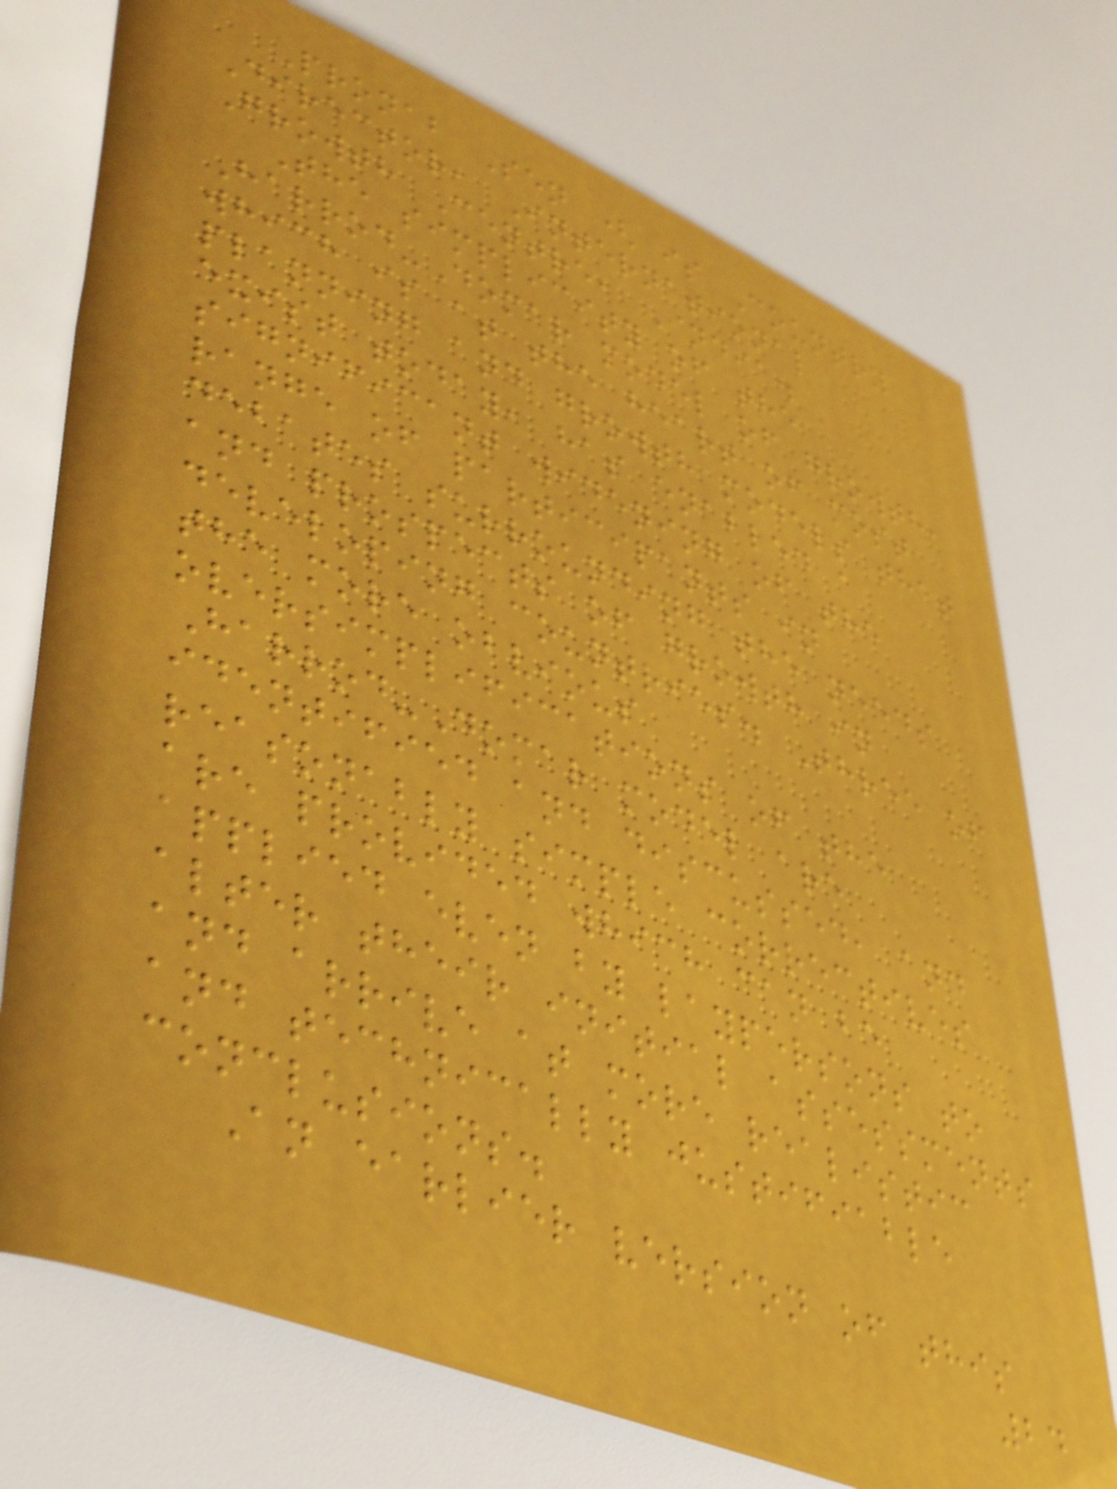Pronab Sen ( is Country
Director, International
Growth Centre, India.
The simplicity of the
Harrod-Domar model of growth,
which is at the heart of most
planning and growth models that
exist today, has enabled a
significant widening of the
range of participants in
debates surrounding the needs
and prospects of growth in
developing countries. Three of
the more obvious
oversimplifications of the
Harrod-Domar model are
identified and discussed, and
reasonably simple correctives
are provided which can be
applied even by laypersons to
alter their initial assessments
and arrive at more realistic
and technically justifiable
conclusions.
An earlier version of this
24
